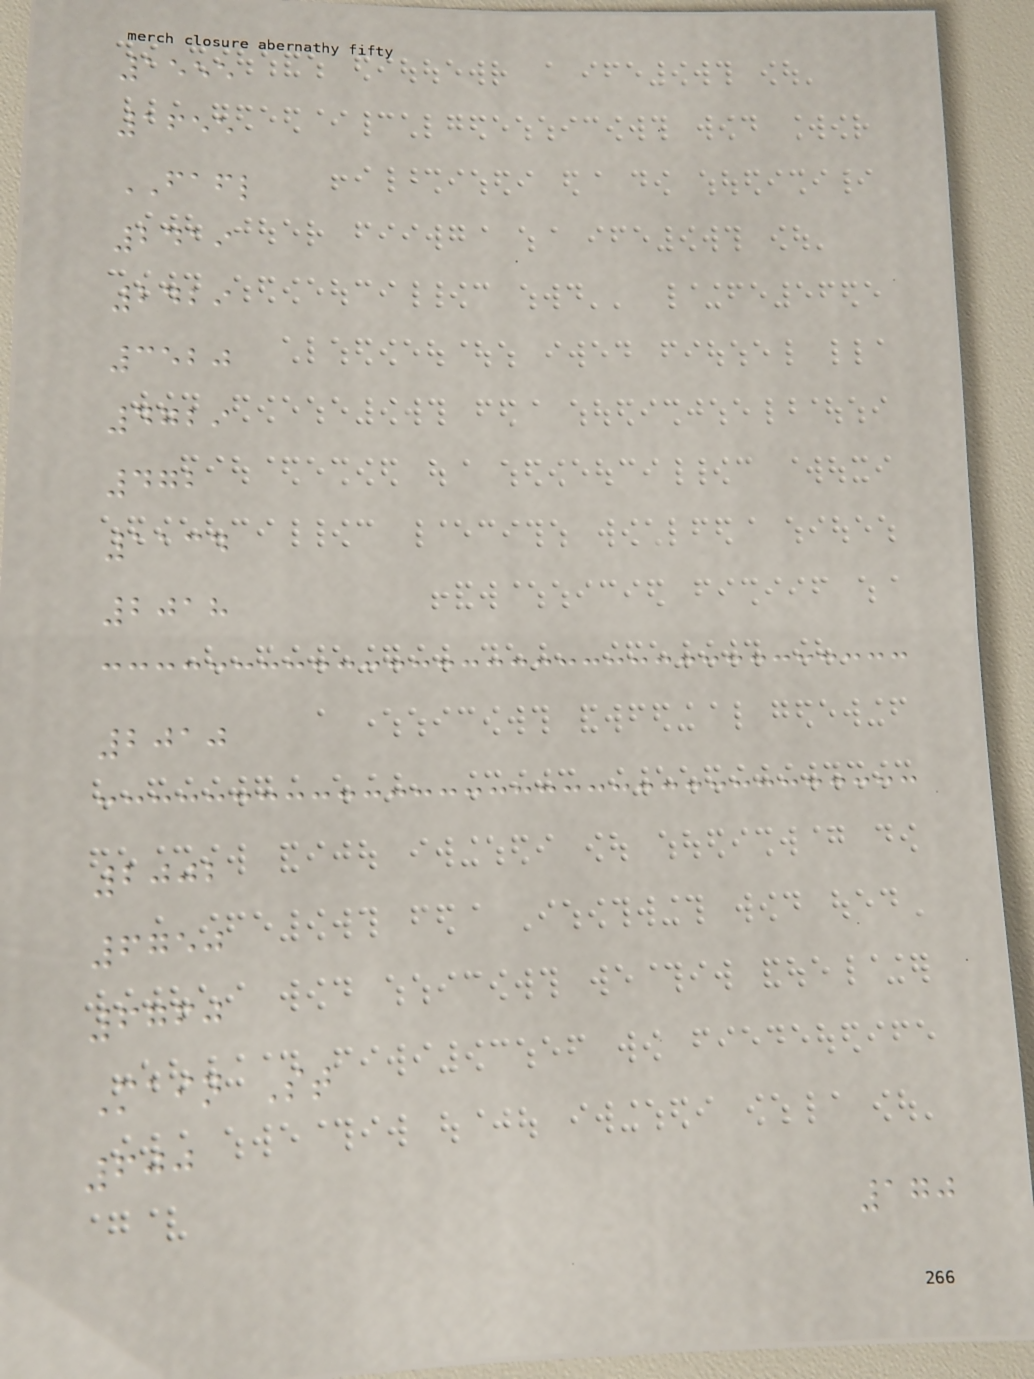1555
1655
FAFL
2419
2429
3520
4729
472
1134
2018
2010
2002
6750
6760
Main St
600
170
